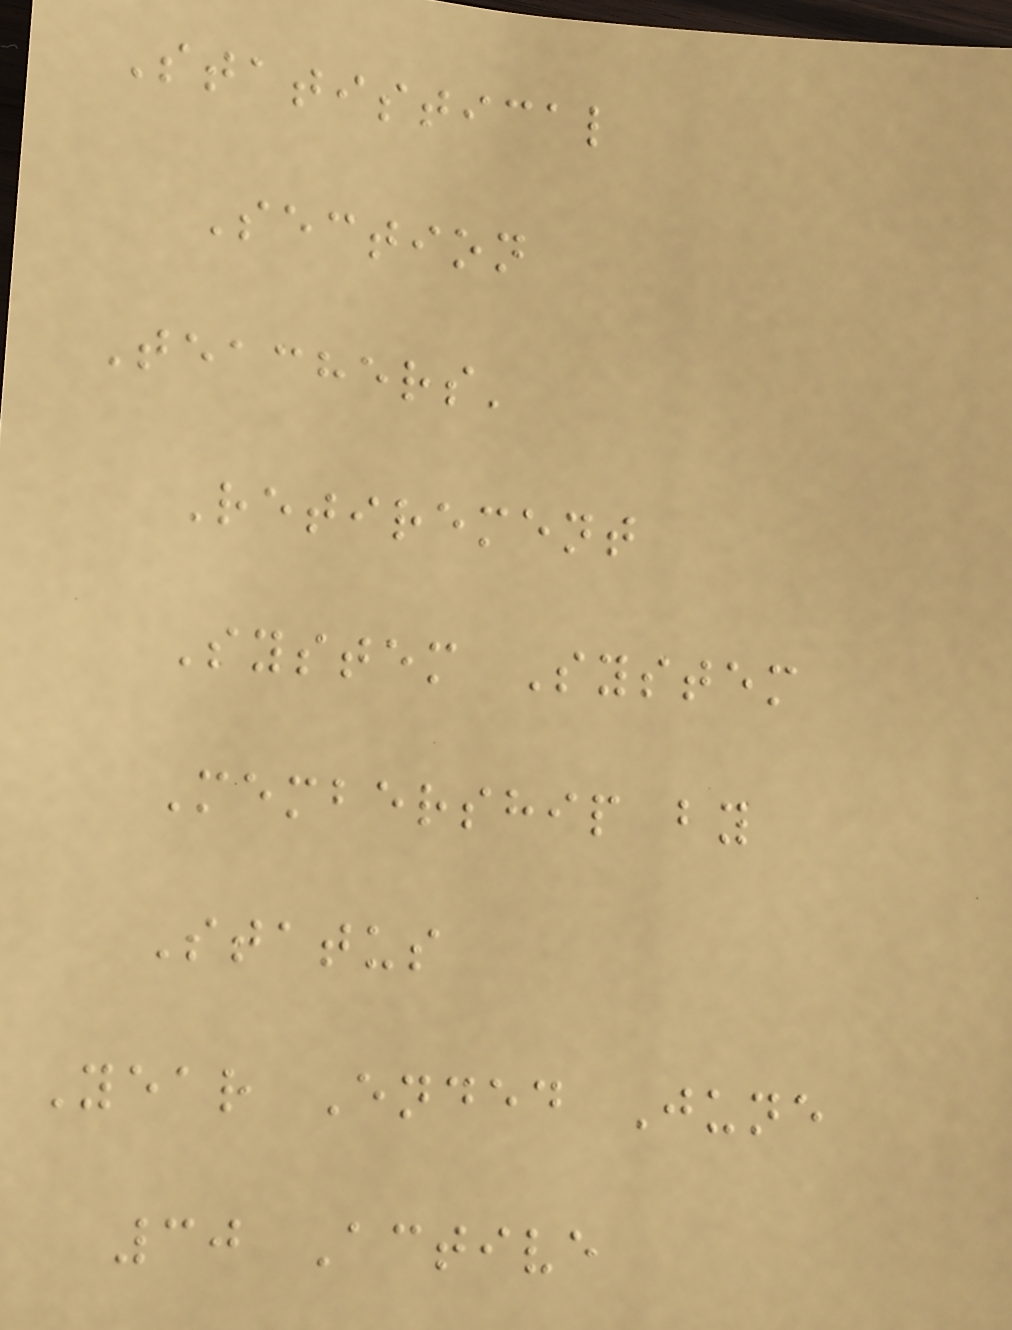Statistical
Section
Teachers'
Retirement
System System
Membership by
Status
Year Ended June
30 Active
